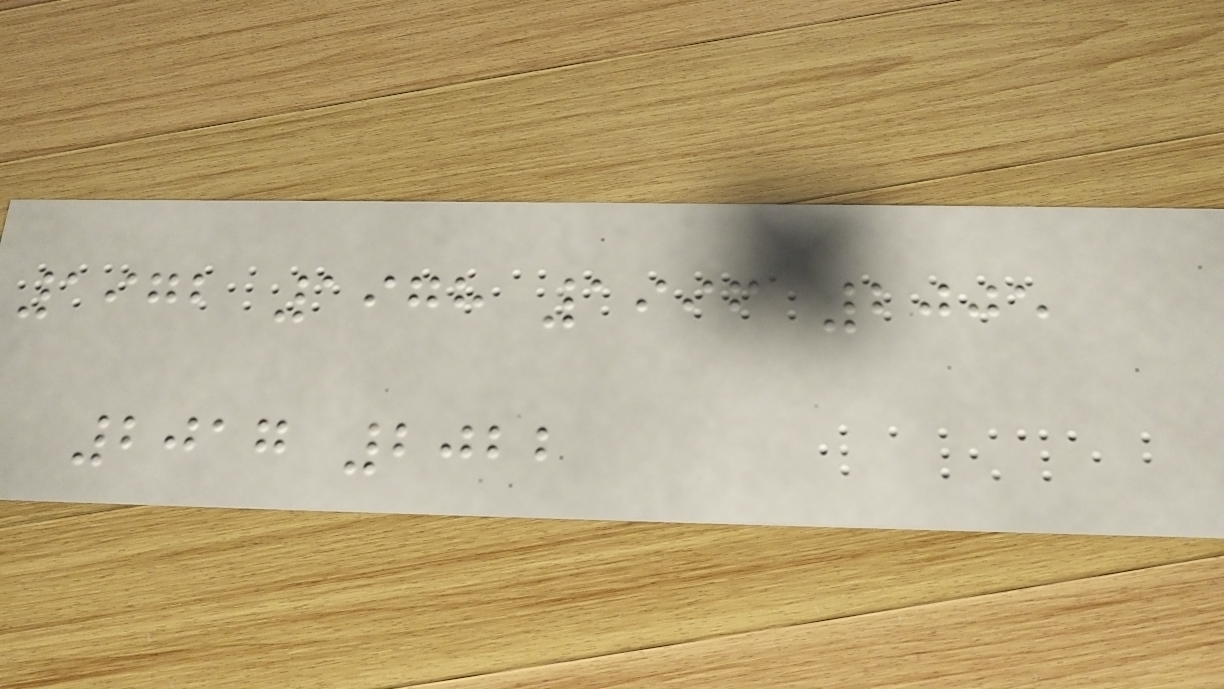1972 1978 1996 2005
2017 2022
